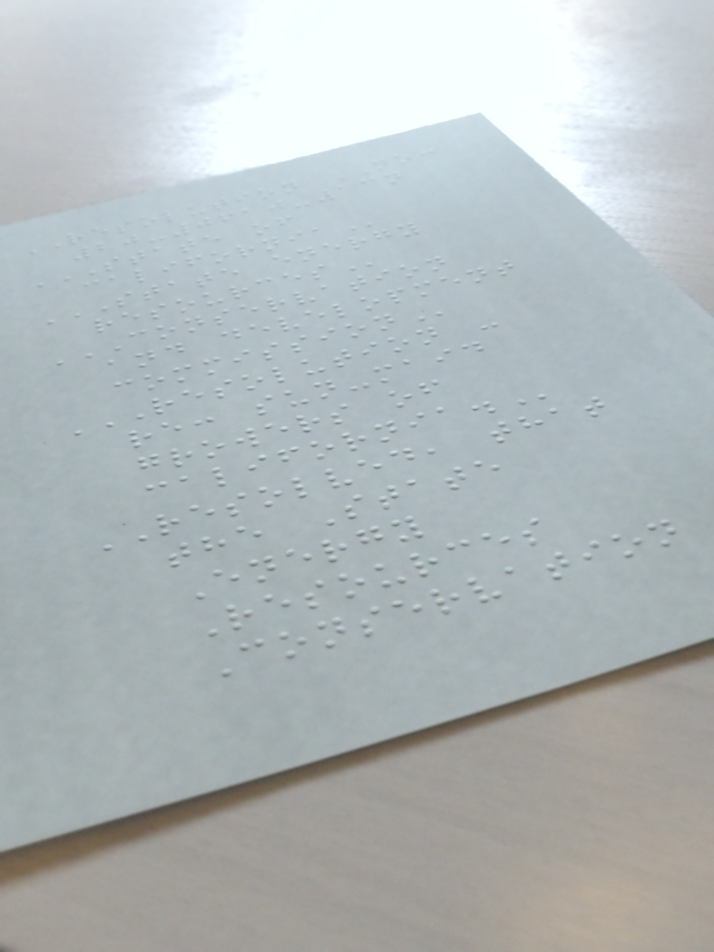RESOLUTION NO:
20-0610-13n
STATE OF
CALIFORNIA
STATE ENERGY
RESOURCES
CONSERVATION
AND DEVELOPMENT
COMMISSION
RESOLUTION -
RE: SUN-MAID
GROWERS OF
CALIFORNIA.
RESOLVED, that
the State
Energy
Resources
Conservation
